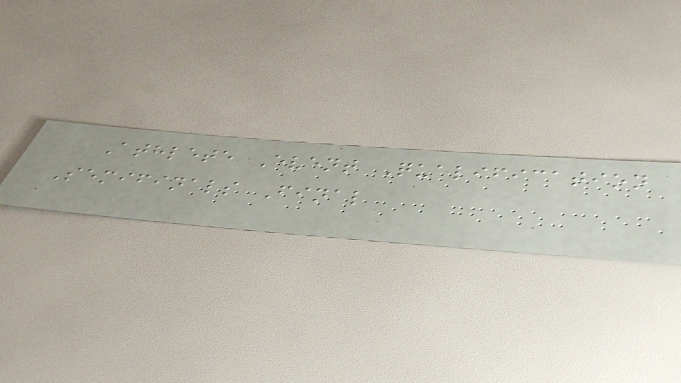Athlete Event Qualification
Semifinals Final
